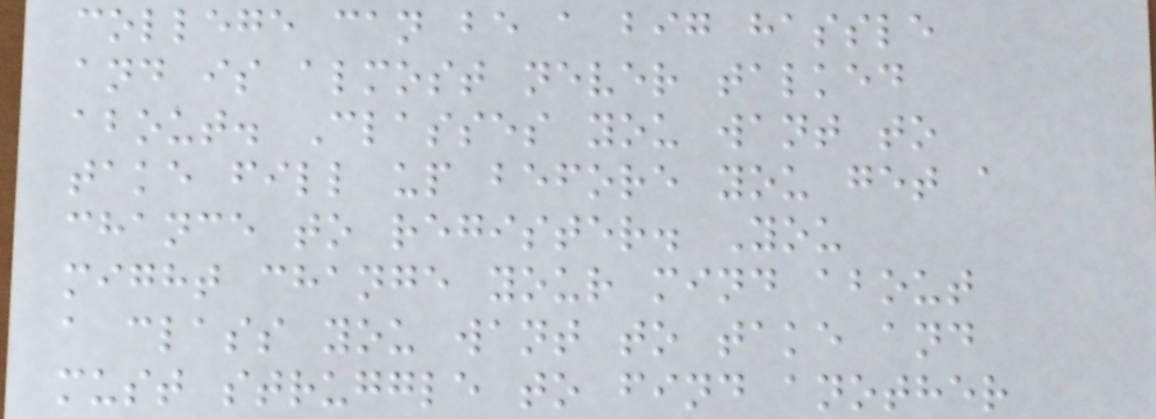college can be a big hassle
and is almost never talked
about. Classes you want to
take fill up before you get a
chance to register. You
might change your mind about
a class you want to take and
must struggle to find another
